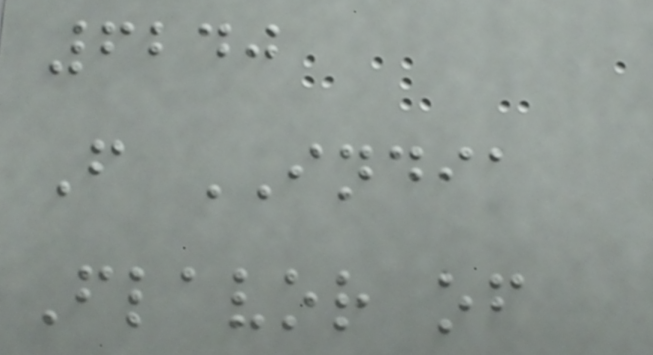6240
F INDIA
Flavor of
